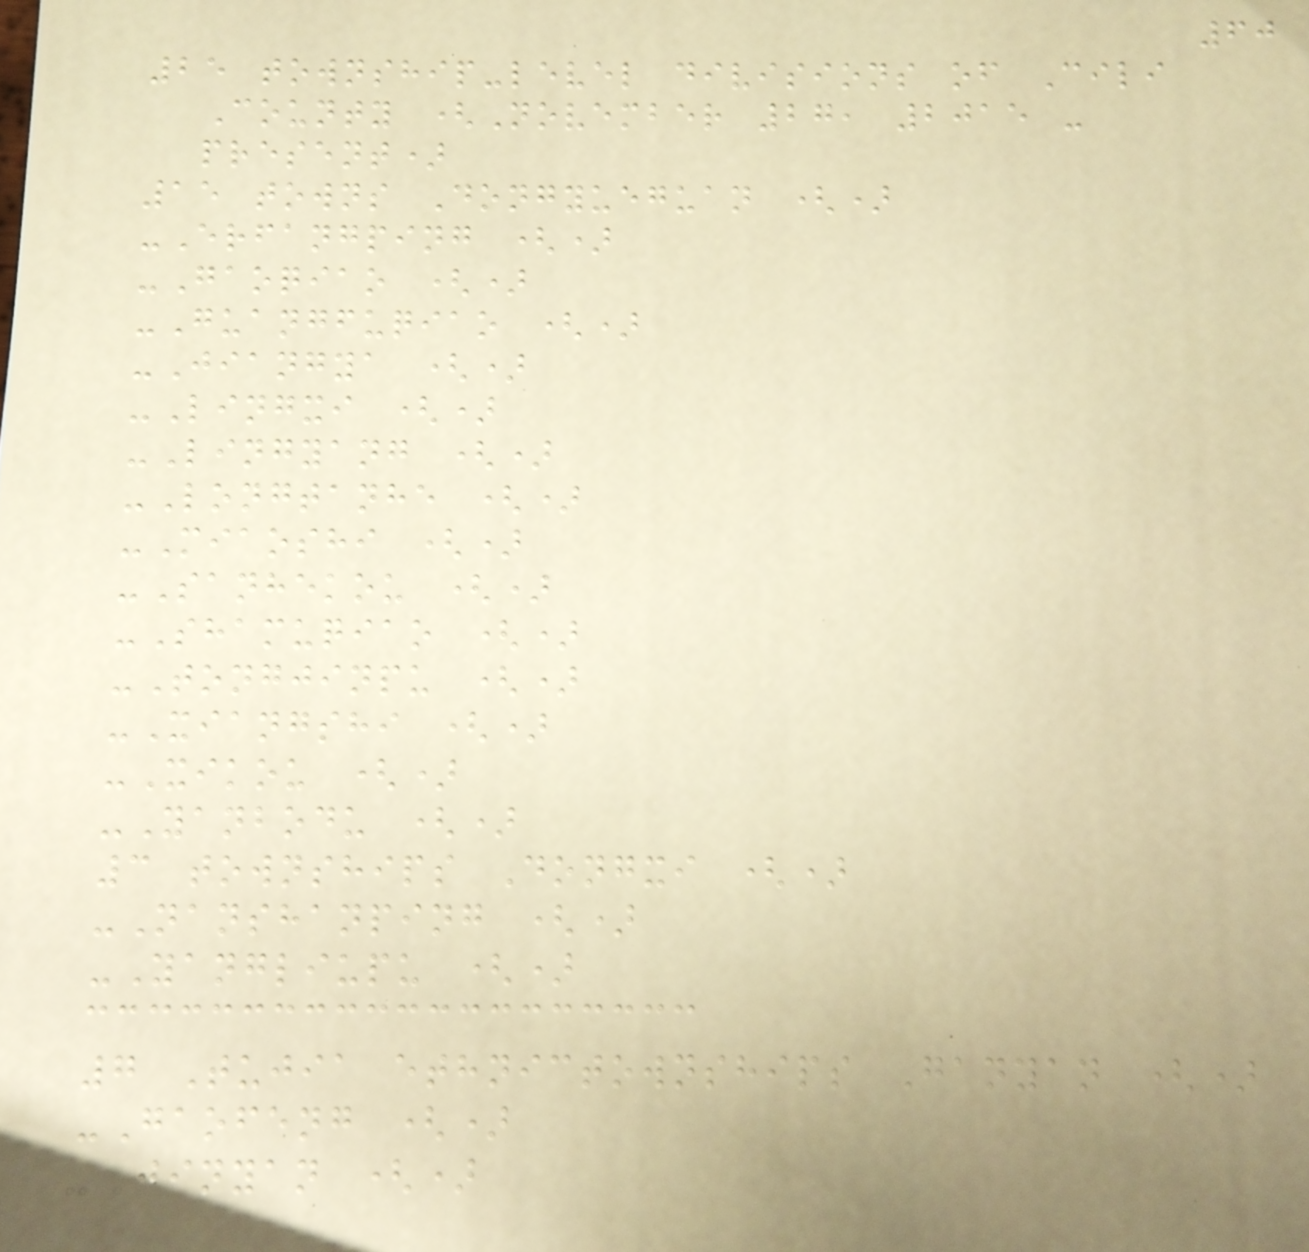60
25 township-level divisions of Cili
County (November 27, 2015 -
present)
15 towns Dongyueguan ()
-Erfangping ()
-Gaoqiao ()
-Guangfuqiao ()
-Jiangya ()
-Lingxi ()
-Lingyang ()
-Longtanhe ()
-Miaoshi ()
-Sanhekou ()
-Shamuqiao ()
-Tongjinpu ()
-Xiangshi ()
-Xikou ()
-Yanbodu ()
3 townships Dongxi ()
-Nanshanping ()
-Yangliupu ()
7 Tujia ethnictownships Ganyan ()
-Gaofeng ()
-Jinyan ()
